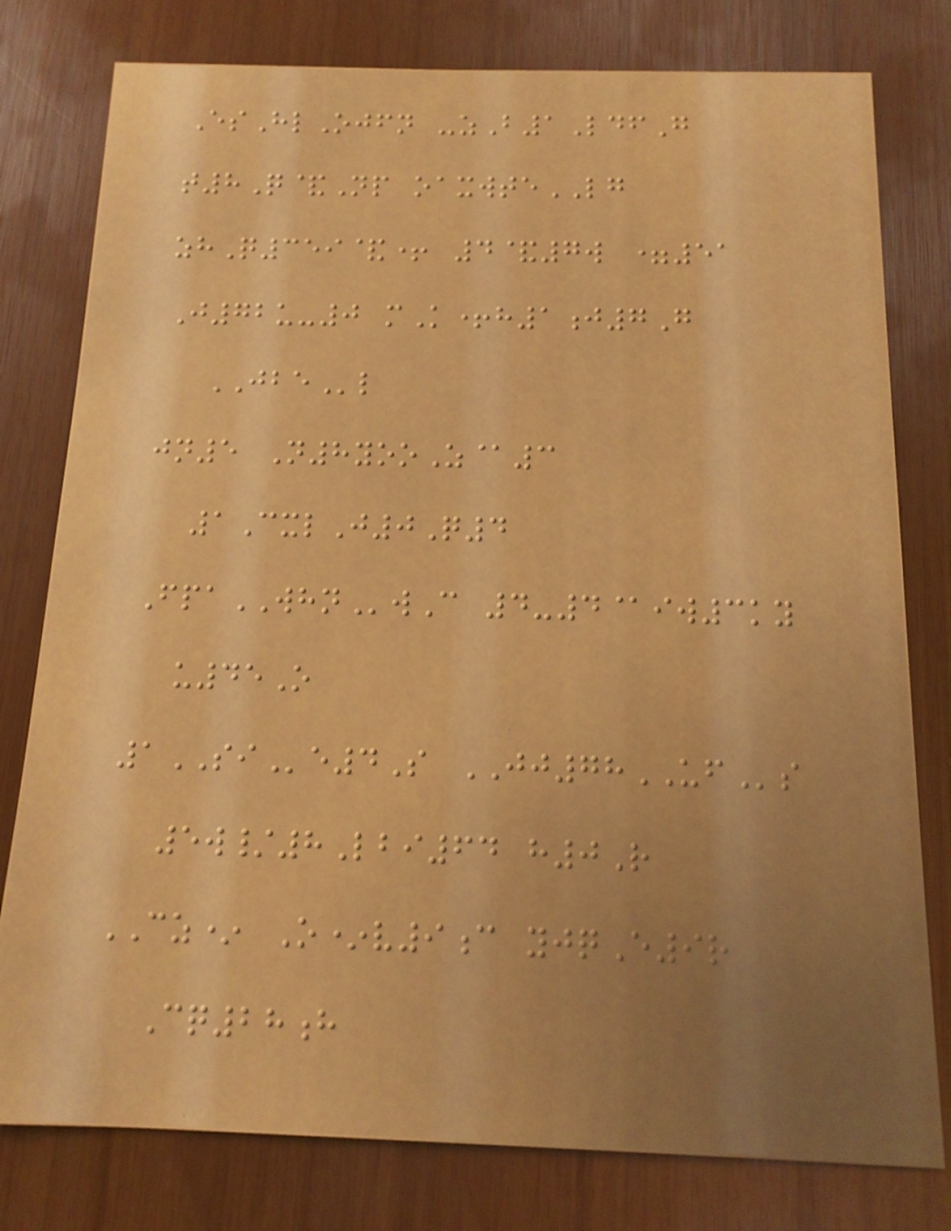EsHlOjfn -zB1LdfG
t8Q&Np oaxwteLG
zhQ359&+ 4&7w =51
J72u-0 mK+h1j7G
JBEl
jn5 N8yooZ@3
1CxlJ0Q4
FpaWHNwC 4-4@iw3ky
u45O
1SIe4S JJ78UFs
5w/8Lbi64 h0R
CZ* O*v9c yjqE9r
Cq28h
